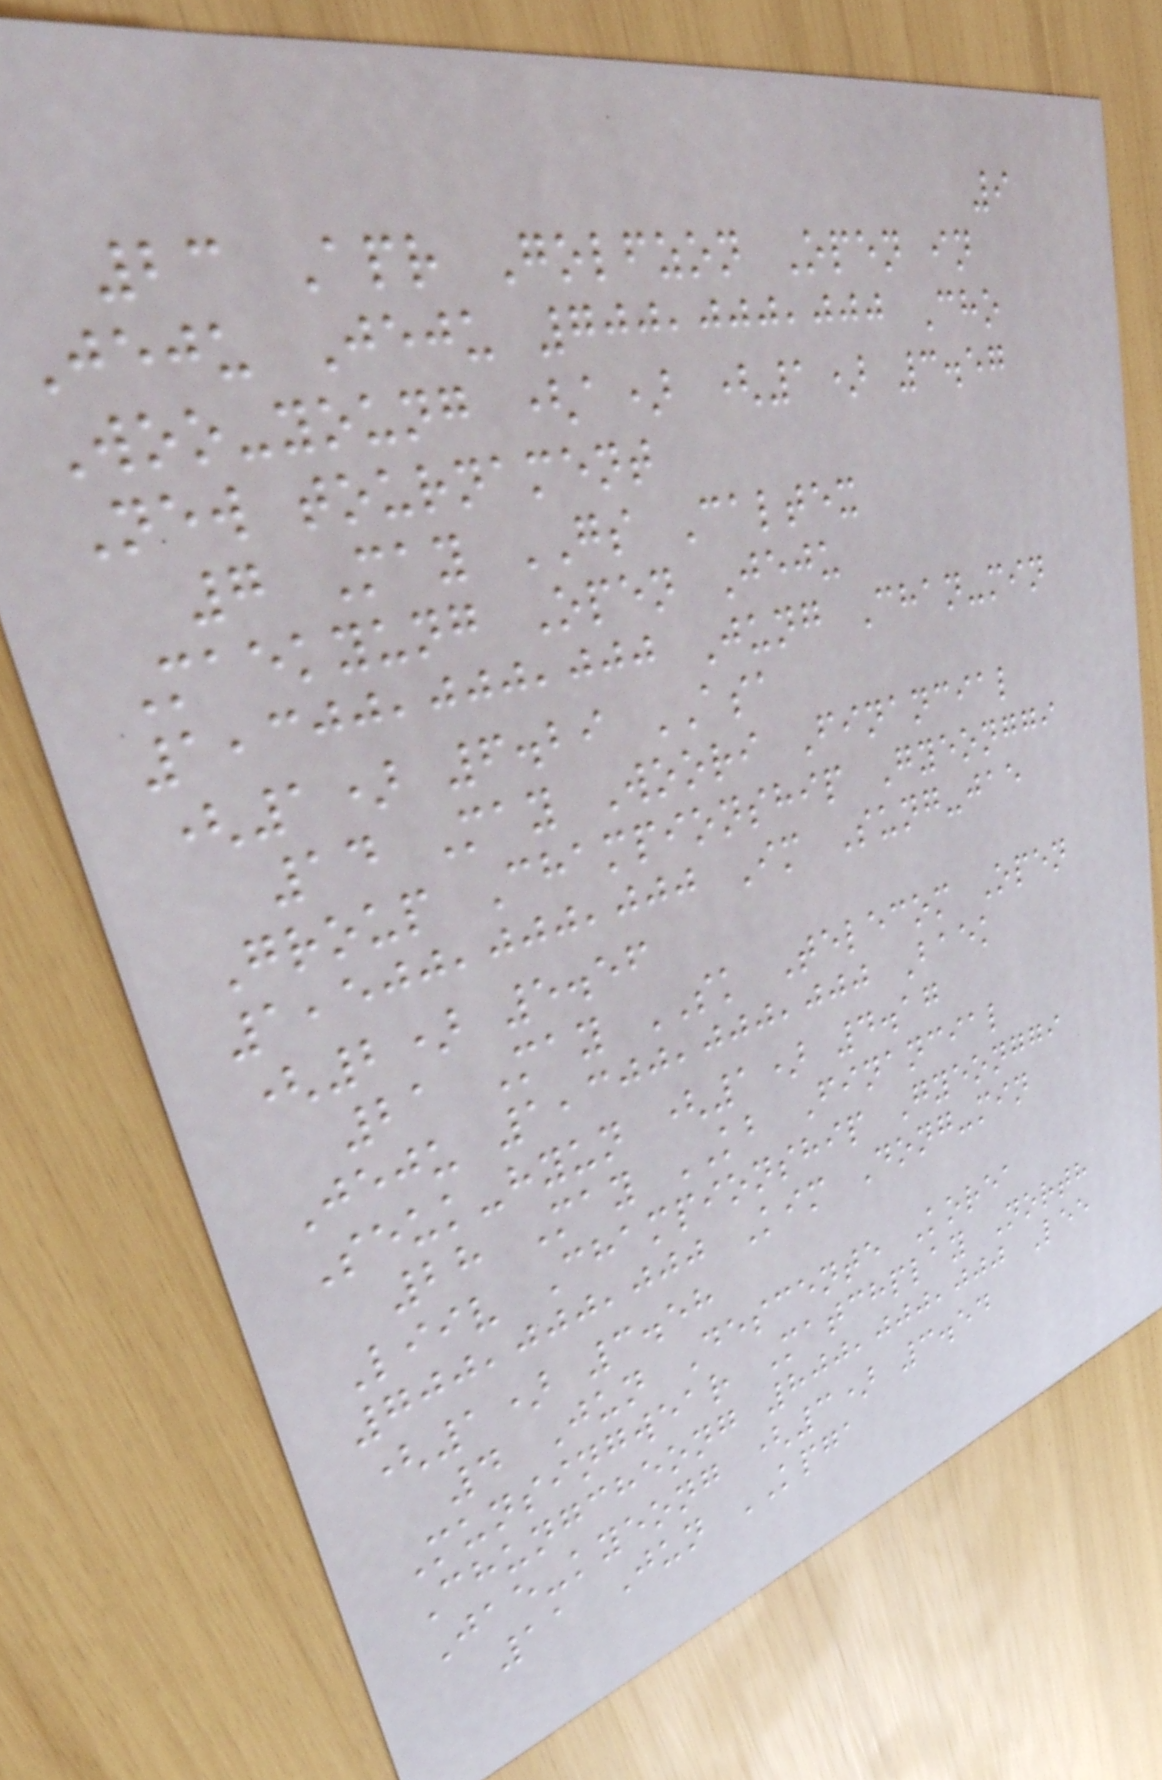9
23 Apr Golfzon Open in
Jeju Jeju 700,000,000 Cho
Woo-young (a) (1) 3.57
New tournament
7 May GS Caltex
Maekyung Open Jeju
1,300,000,000 Jung Chan-min
(1) 6.29 ASA
14 May Woori Financial
Group Championship Gyeonggi
1,500,000,000 Im Sung-jae
(2) 5.56
21 May SK Telecom Open
Jeju 1,300,000,000 Baek
Seuk-hyun (1) 4.17
28 May KB Financial
Liiv Championship Gyeonggi
700,000,000 Kim Dong-min
(1) 3.58
4 Jun Descente Korea
Munsingwear Matchplay North
Chungcheong 800,000,000 Lee
Jae-kyeong (3) 3.54
11 Jun KPGA
